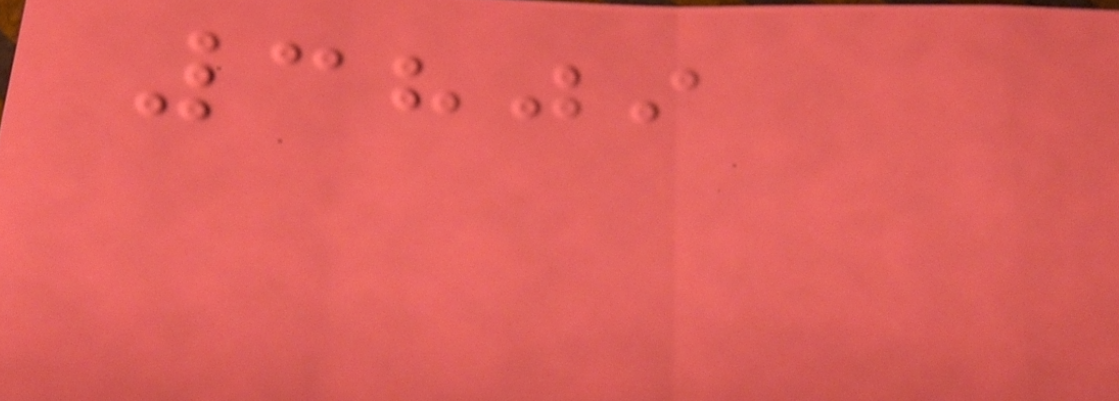3809
